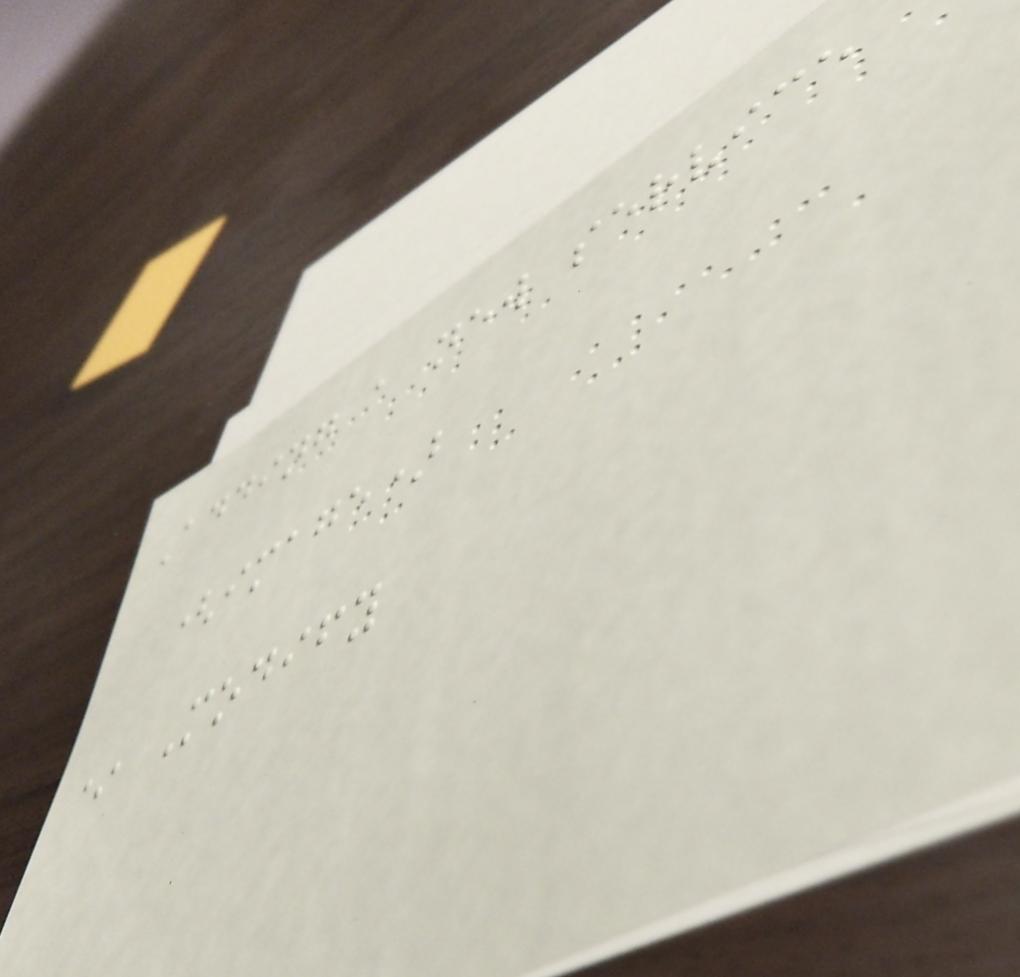Adding a new service
(image)
* Modify
